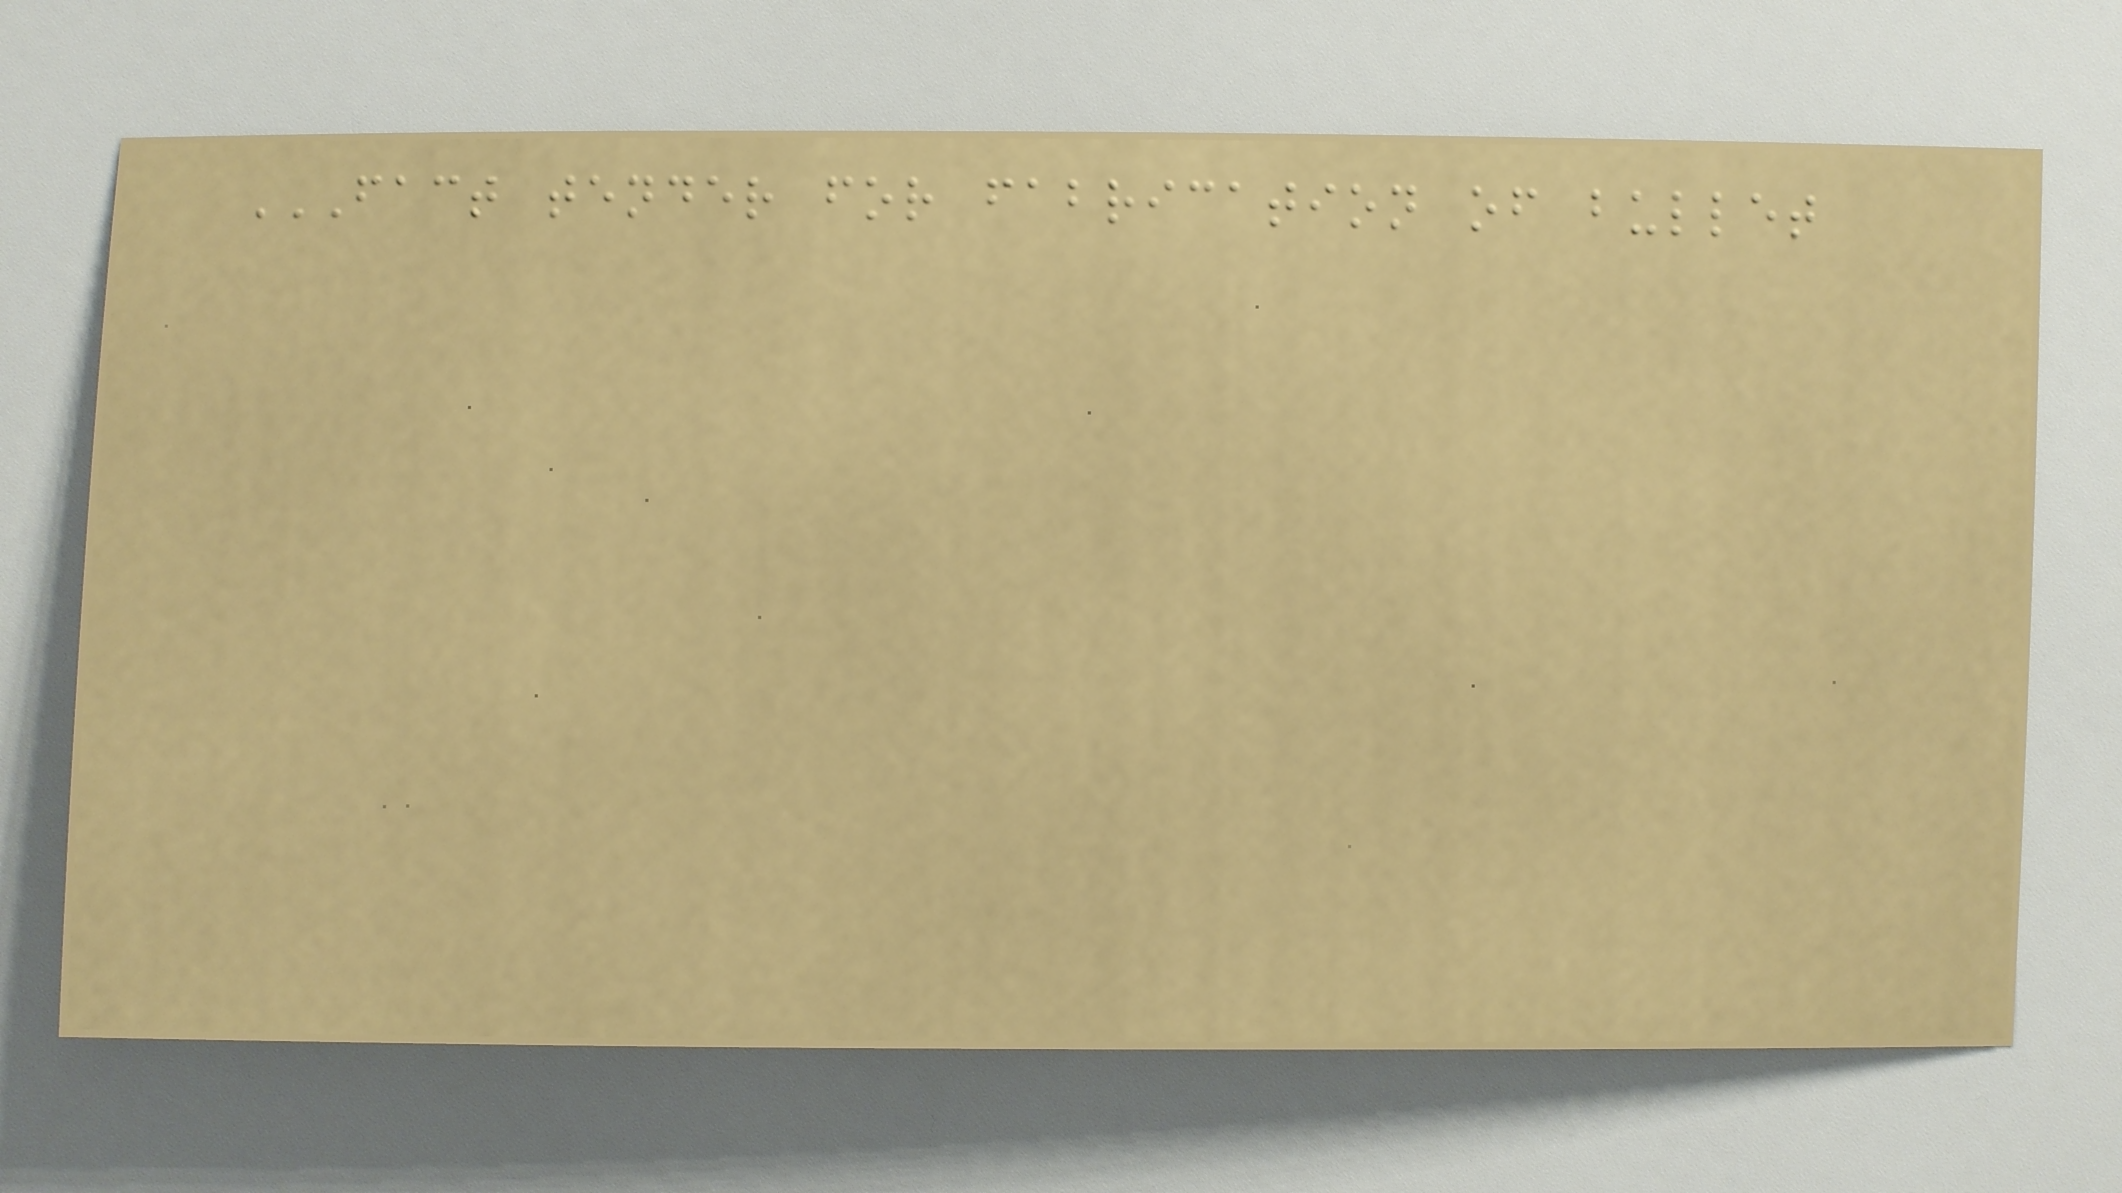FACT TENDER FOR FABRICATION OF BULLET
